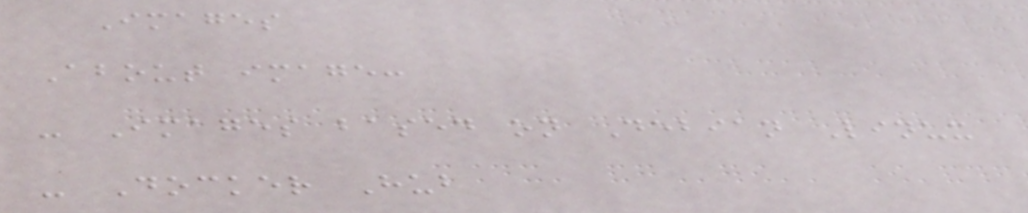Images
About image:
- Images based on Debian Linux
- Docker Hub
